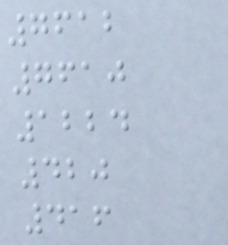7612
7610
1224
420
416
